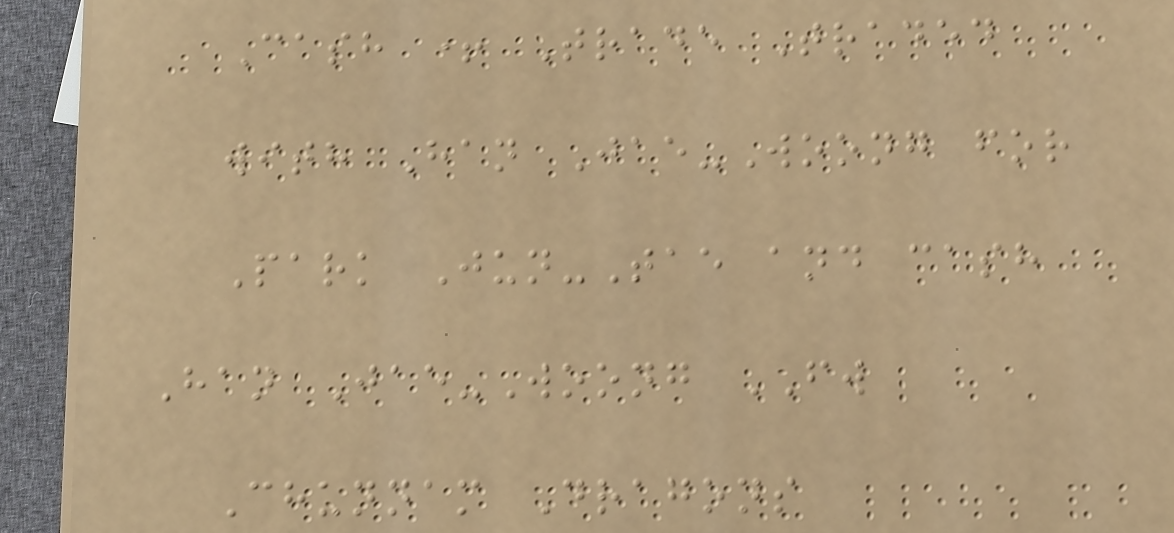Cash + Trade Traded
with Han Jae-Woong for
Park Jun-Tae and cash
Han Jae-Woong FW
Chunnam Dragons
